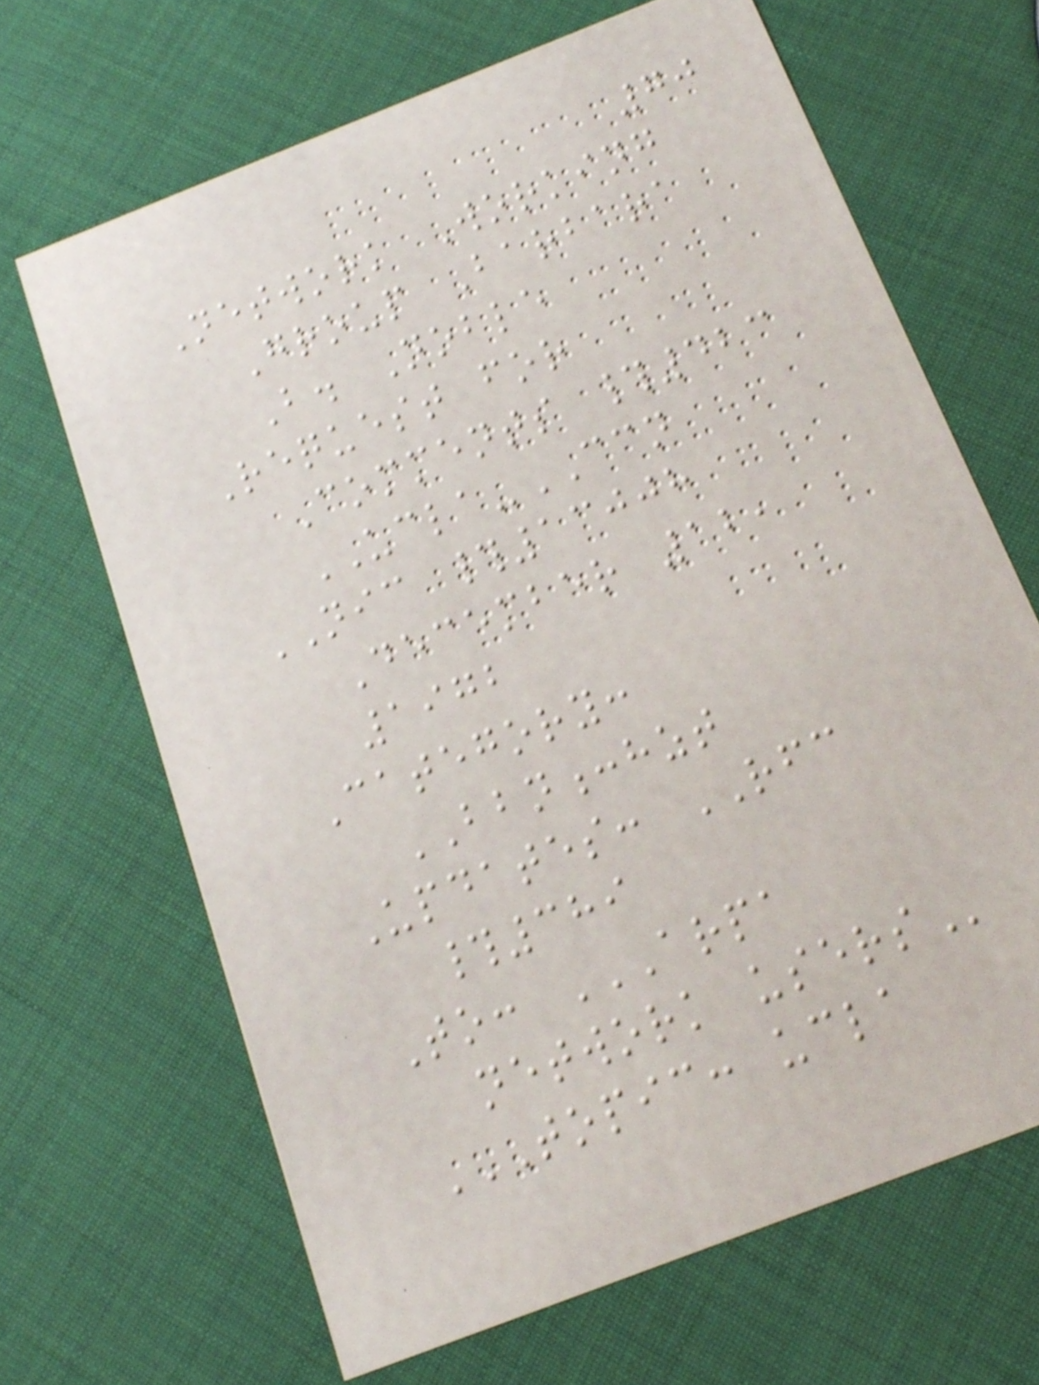70
Network Working
Group Barbara
B. Noble
Request for
Comments #423
UCLA-CCN
NIC #13008
December 12,
1972
Category:
BBN:hzt
Updates: RFC
#389
To: ARPA
NETWORK USERS
TOPIC: UCLA
